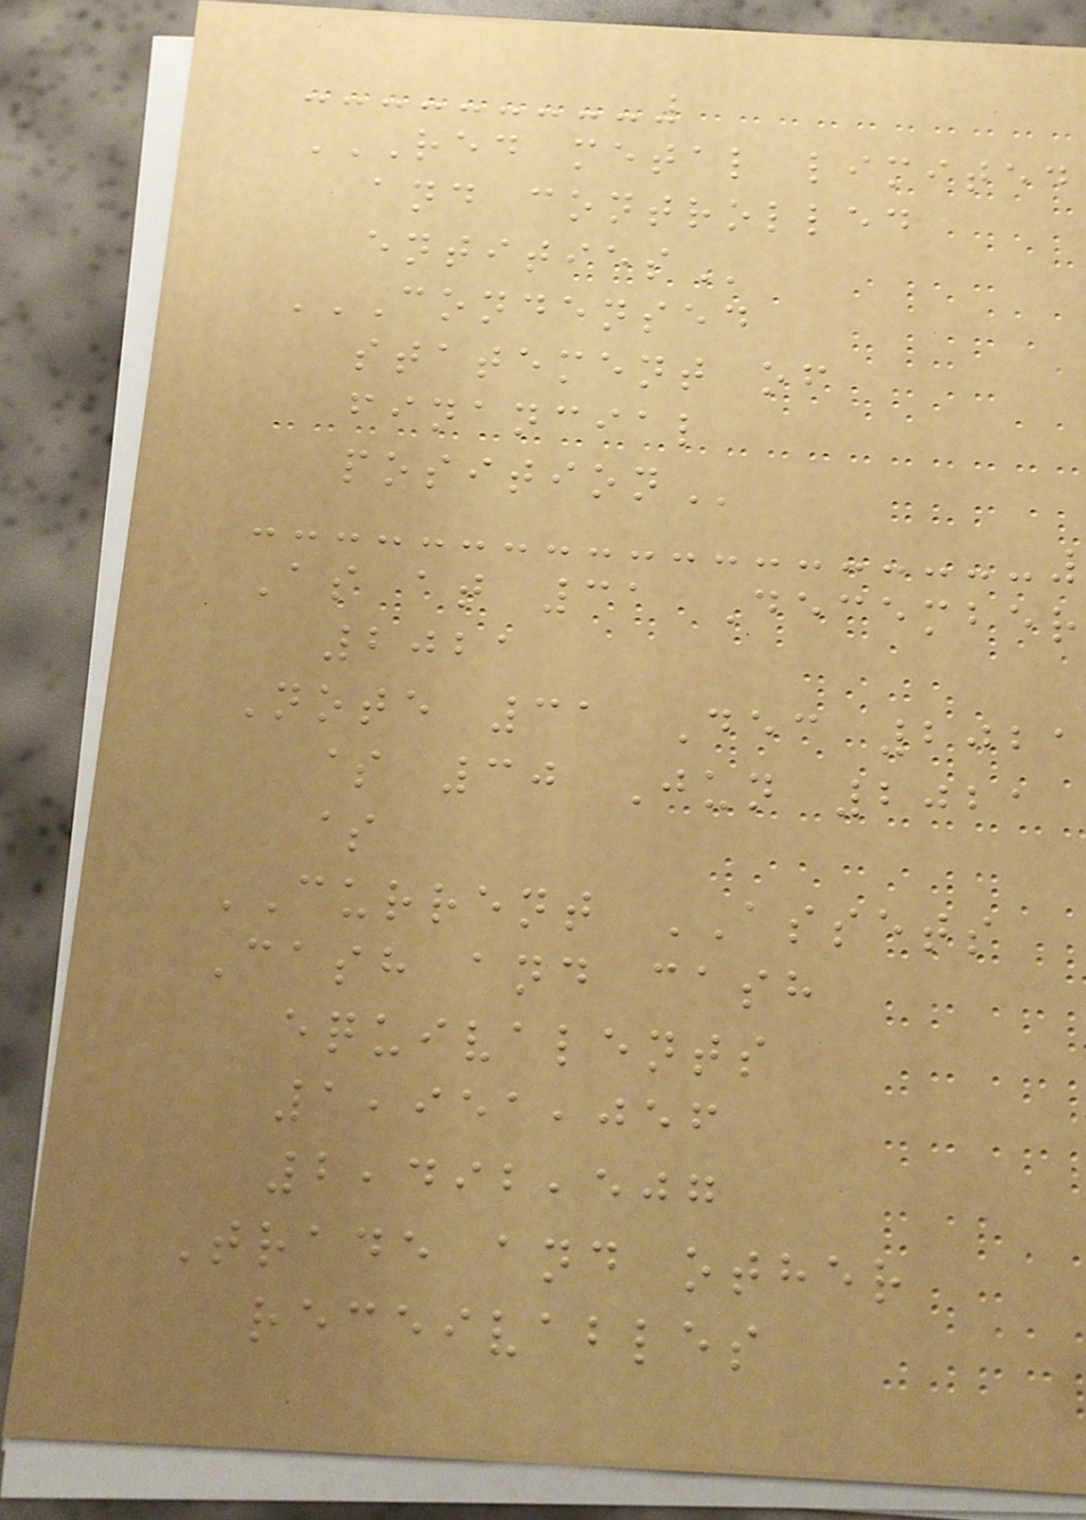RED METAL LIMITED
AND CONTROLLED
ENTITIES
CONDENSED
STATEMENT OF
FINANCIAL
POSITION
As at 31 December
2021
Note 31 Dec 2021
$ 30 Jun 2021
$
CURRENT ASSETS
Cash and cash
equivalents
1,951,056
2,492,507
Trade and other
receivables
